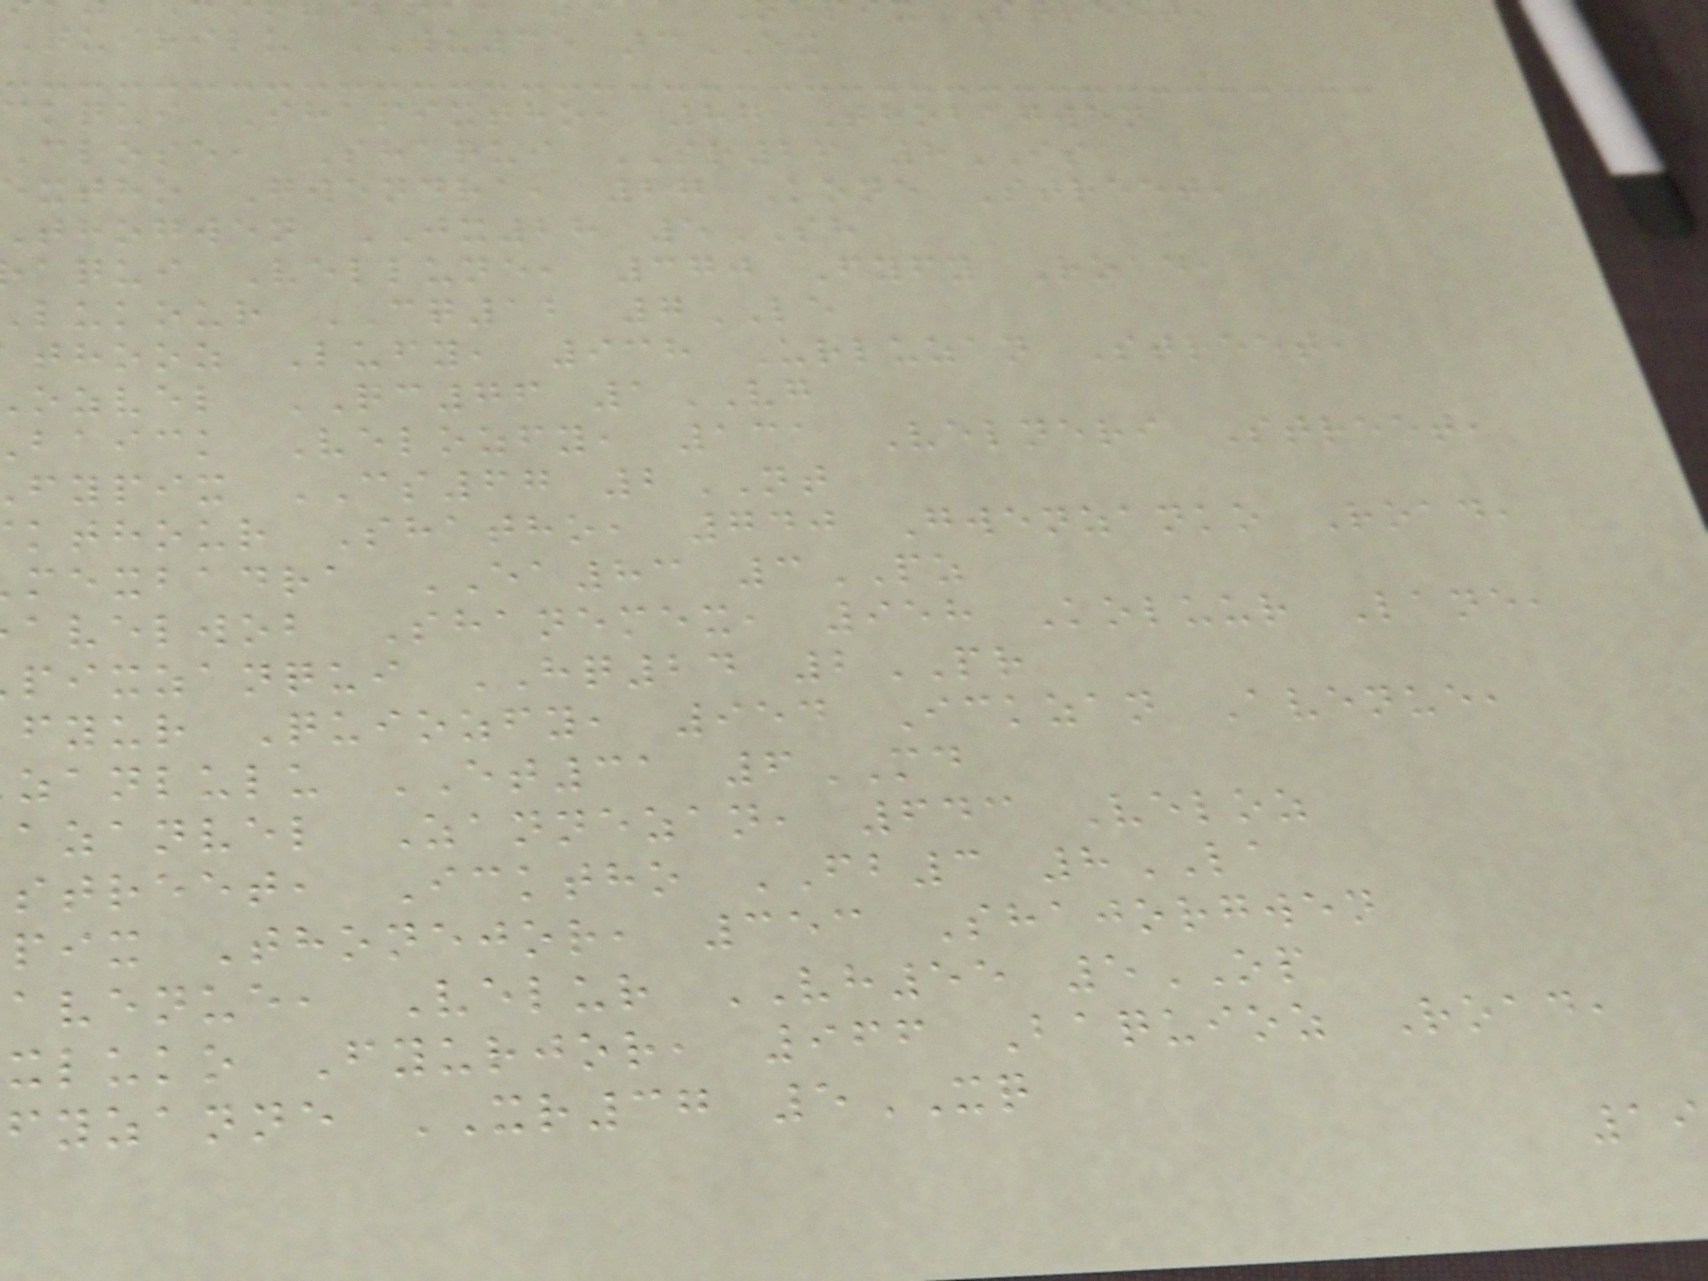Quirilu WU65 3EX
ckqui Shapixtho, 87 Thobagwen
Close, Shaqui SR26 8IS
xtho Gwendra, 27 Kone Street,
thogwen JX28 5SH
aqui Vellune, 370 Fyfy Road,
lukour CQ12 7LE
thooz Lufy, 938 Urluzan Street,
ozvel QC76 1VG
baick Velozfy, 131 Velneri Street,
fypix CS67 2NT
kthour Shatho, 740 Gwenzanko Road,
mexbadra EA83 3PZ
avelwob Shanemex, 958 Koluur Lane,
pixzanqui HQ24 2PR
fyur Quiozfy, 954 Ickzan Avenue,
zanlulu ET31 6MD
azanvel Zannezan, 643 Veloz
street, Icktho FB3 8LA
pix Thonejor, 353 Shajorgwen
avenue, Velur VH55 5OP
xluko Fyurjor, 966 Baquioz Road,
fyzanne XR37 5XQ
